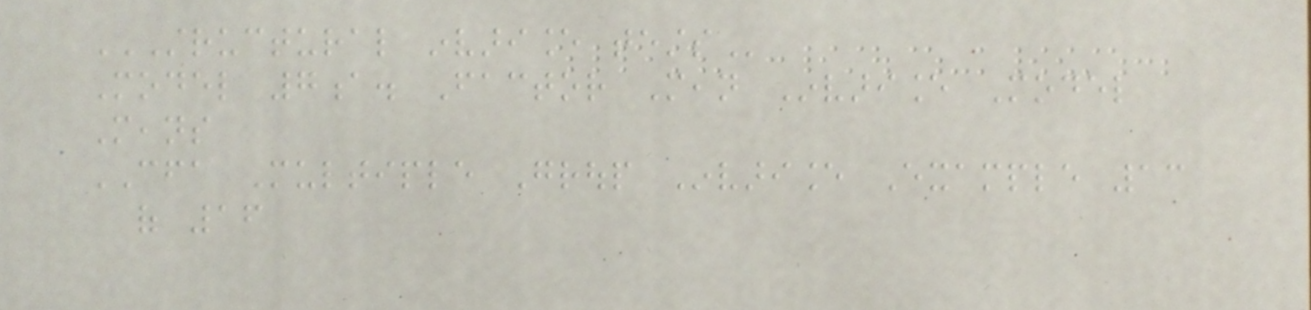STRUCTURAL INVARIANCE TESTS
Model 7a. Factor Mean Invariance Model
Means
CFA Multiple Group Invariance Example 13
of 16
